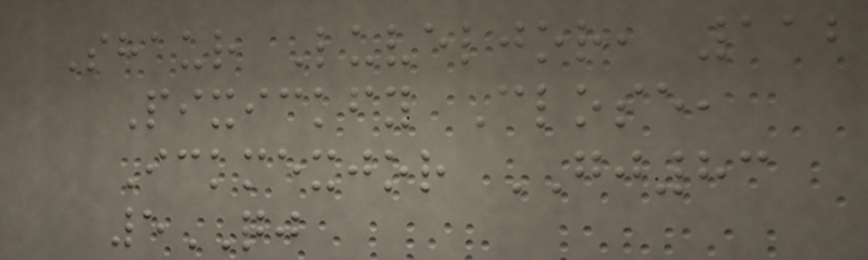Shaur Luveljor, 112
Pixickfy Close,
Ickmexjor GJ83
5QJ
